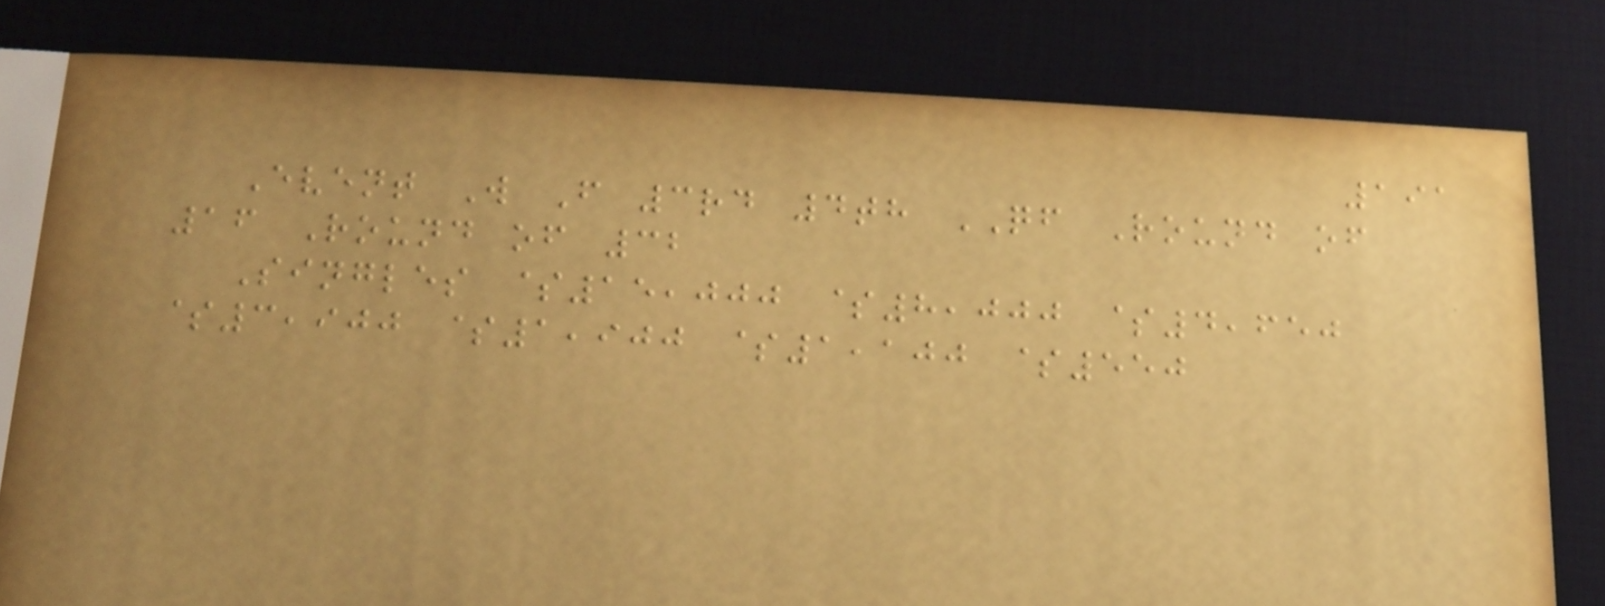191
Event W F 3rd 4th QF Round of
16 Round of 32
Singles $15,000 $8,000 $4,650
$3,900 $1,900 $1,100 $550
